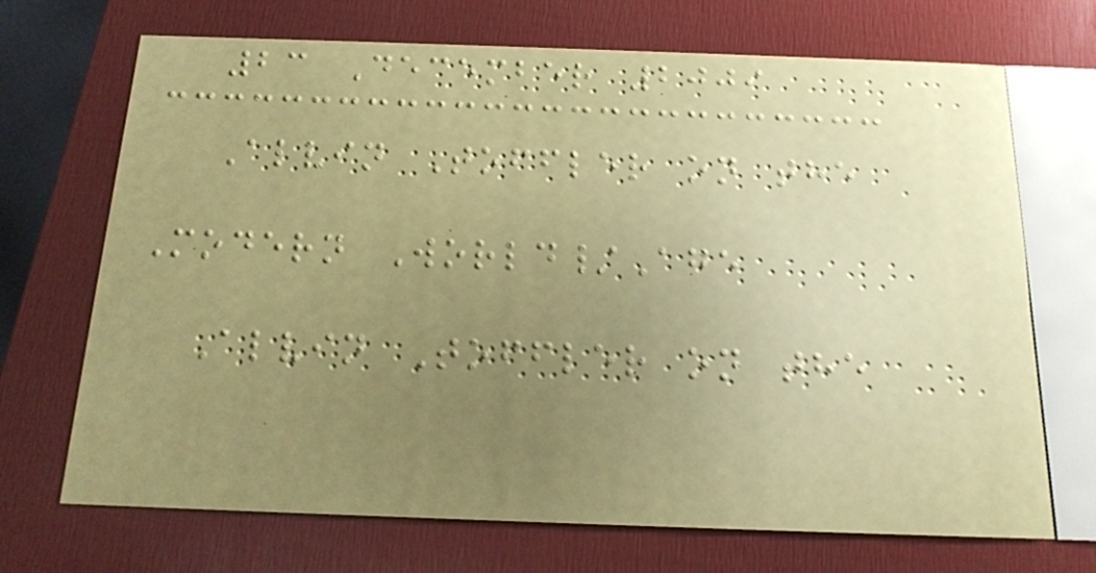23 December 2009
Alvin Toffler on the
Modern World/Age
Alvin Toffler on the
